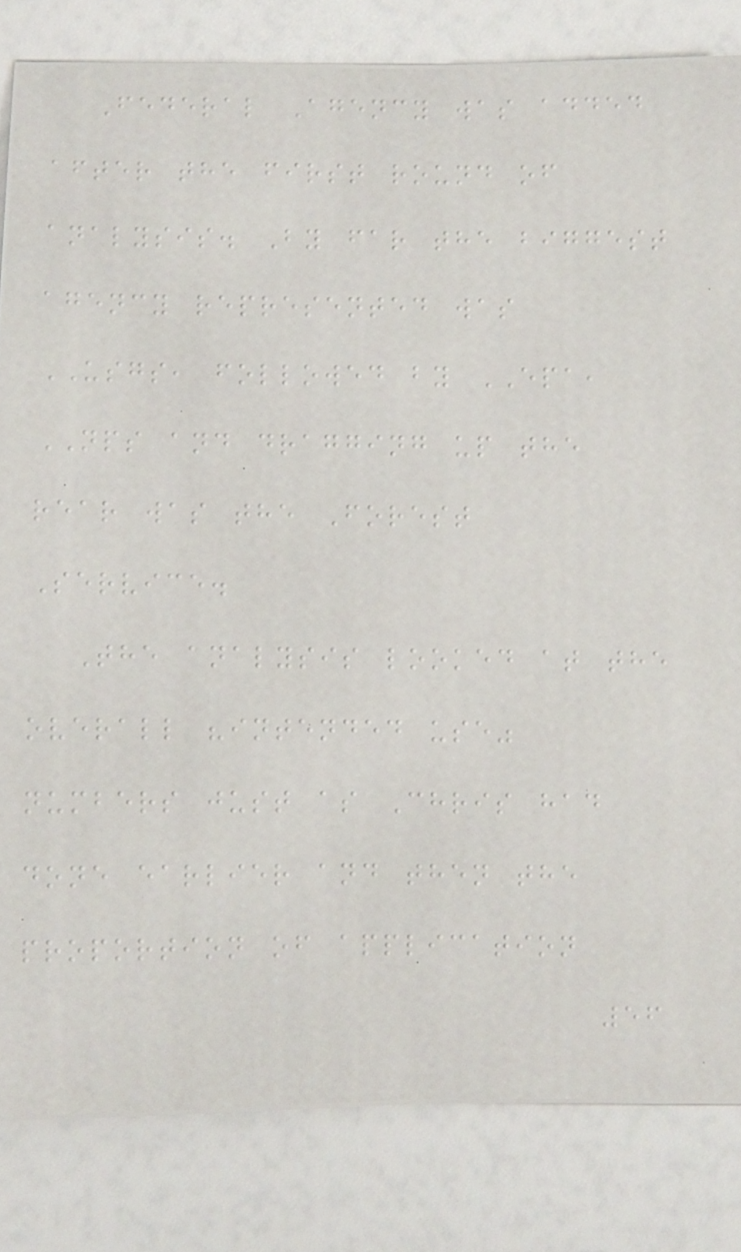Federal Agency was added
after the first round of
analysis. By far the biggest
agency represented was
USGS, followed by EPA,
NPS and dragging up the
rear was the Forest
Service.
The analysis looked at the
overall "intended use"
numbers just as Chris had
done earlier and then the
proportion of application
56
